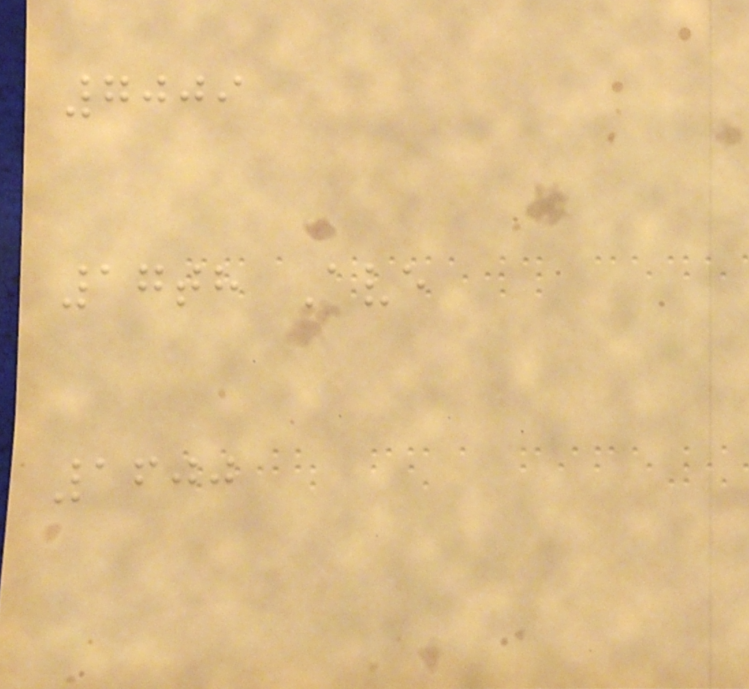7009
17th Ave
1600
